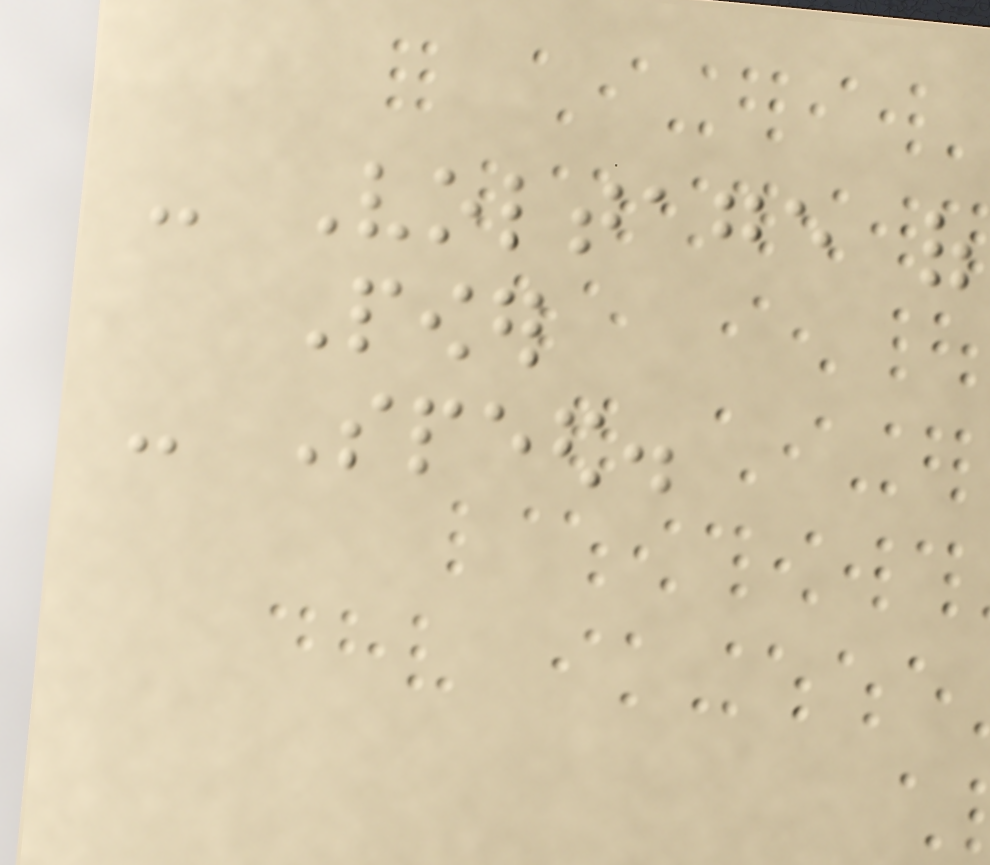- Voltage of
Power
- Speed.
